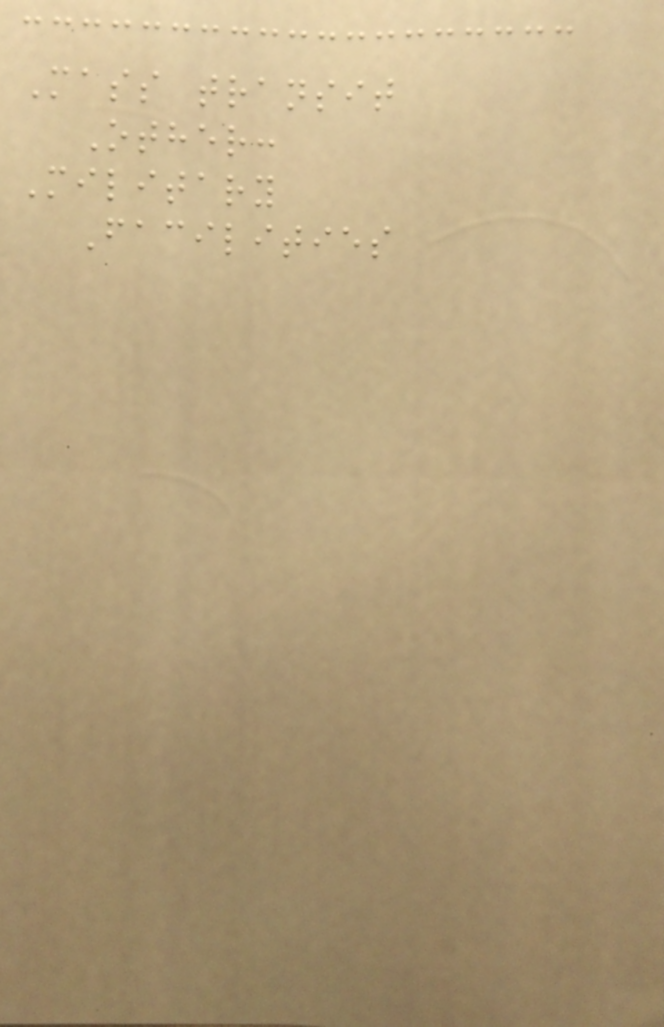Mass transit
Other:
Military
Facilities
